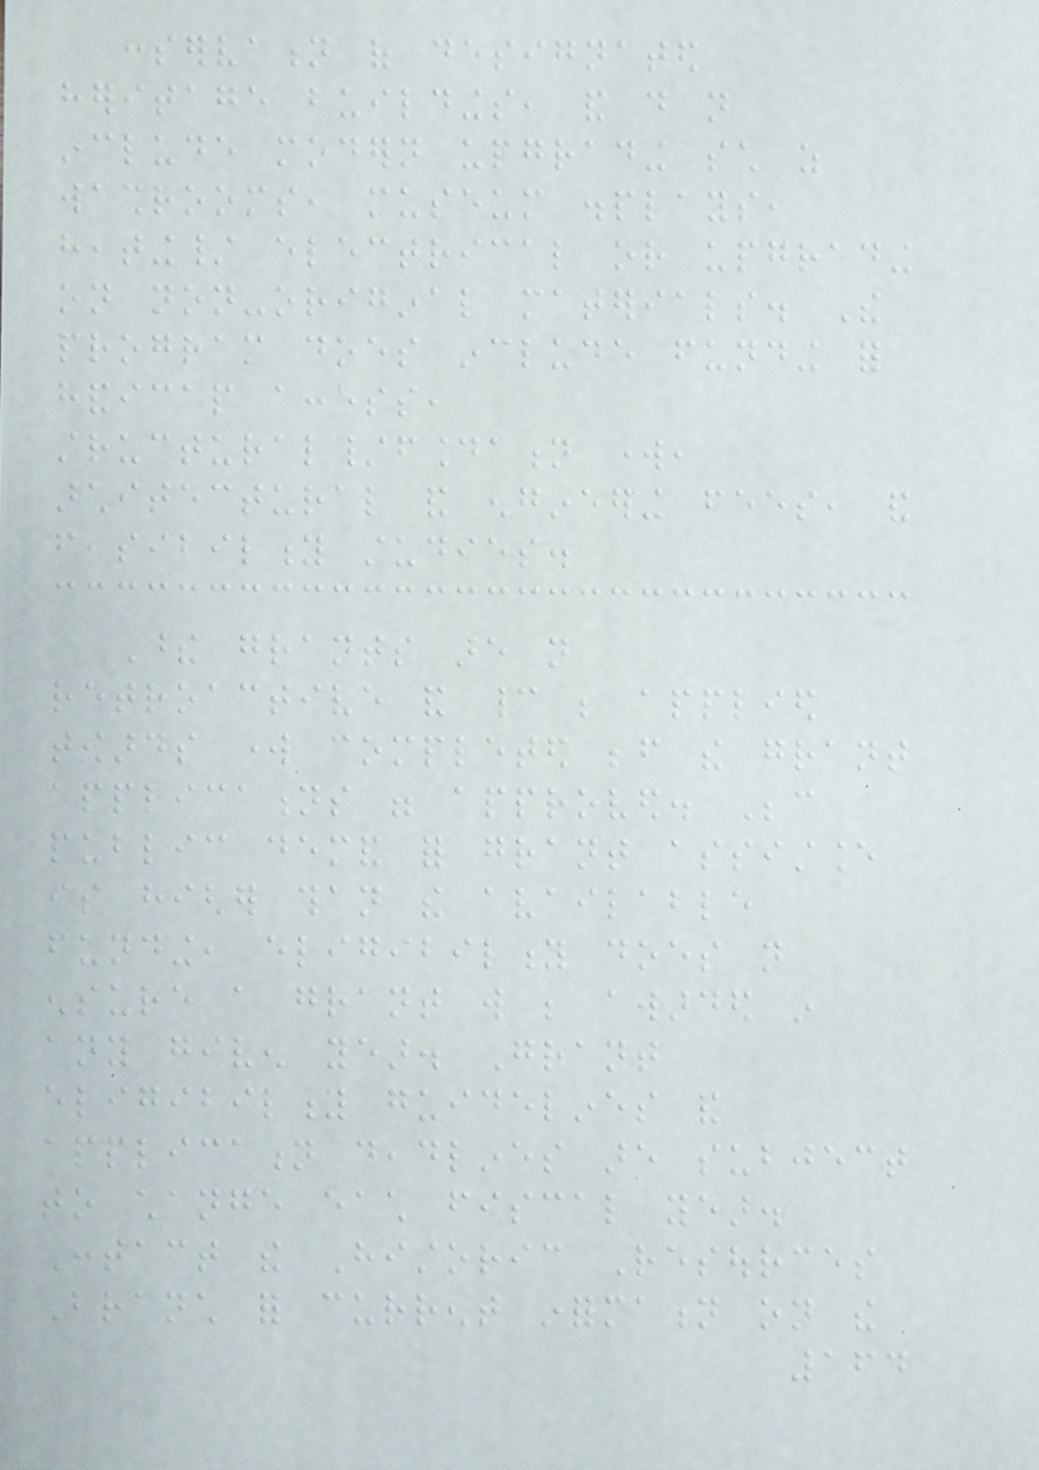conservation of designated
heritage buildings, and do not
include modern upgrading such as
washrooms, museum displays,
heating/ electrical or upgrading
on non-original materials. The
program does include funding for
handicap access,
structural/foundation work,
architectural and engineering fees, and
feasibility studies.
These grants are not
retroactive and cannot be applied
towards work completed before the grant
applications were approved. Because
public demand for grant assistance
is higher than the available
funding, eligibility does not
ensure a grant will be awarded in
any given year. Grant
eligibility guidelines and
application deadlines are subject
to change each fiscal year.
Contact the Historic Resources
Branch for current information on the
164
